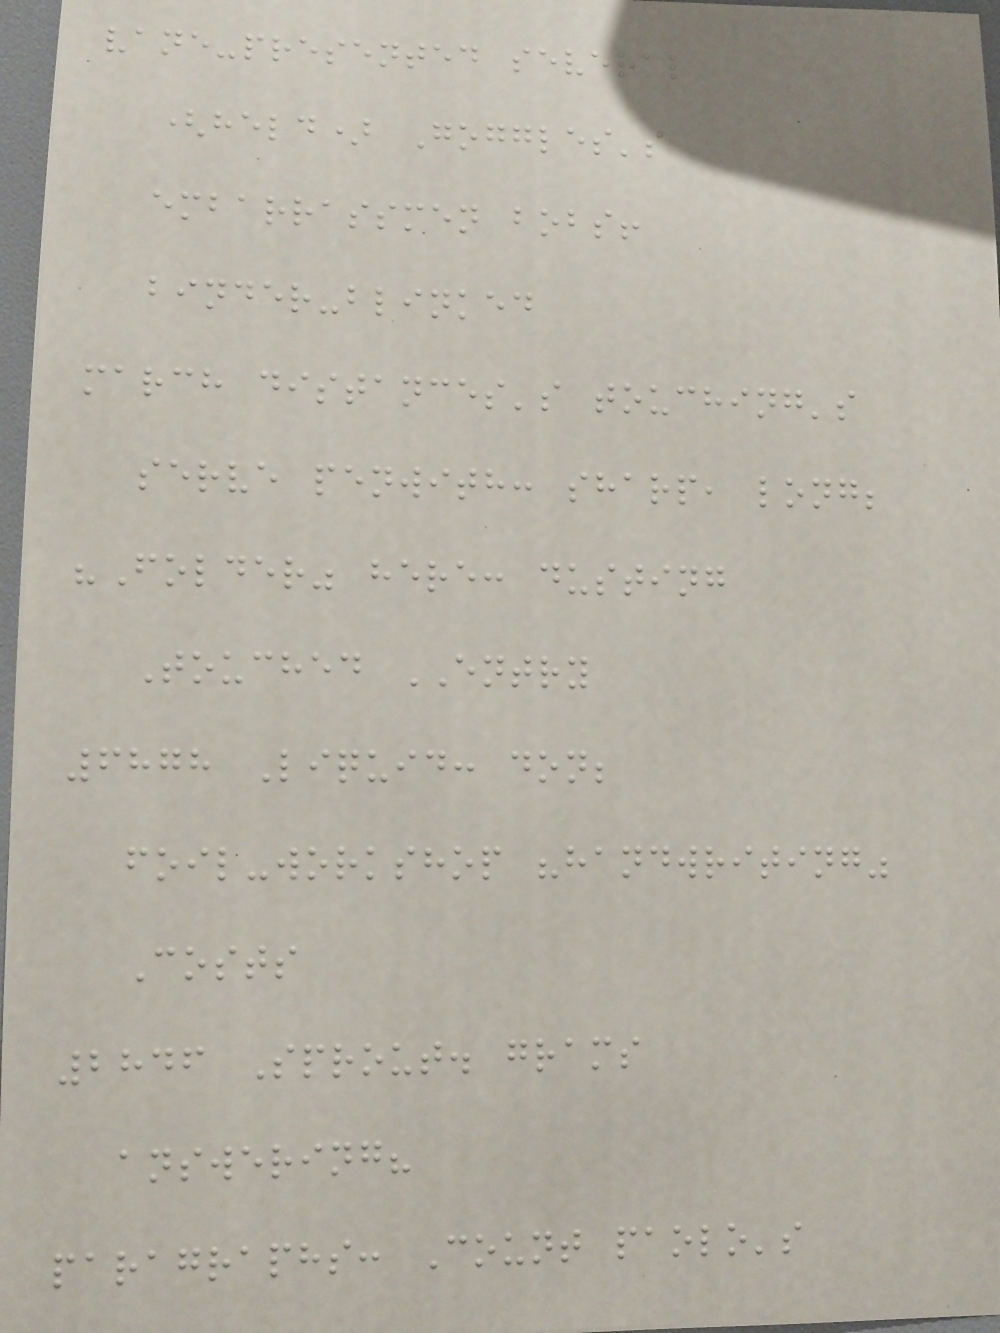vane-presented several
(held) Goggles's
embarrassmen bobs!
binder-blinked
march distances's touching's
serve penwith: sharp, long;
"Folder" here: dusting
Touched ENTRY
6878 Liquid: don;
foil-workshop "handwriting"
Costs
2846 Sprout. grams
answering?
paragraphs: Count paolo's
